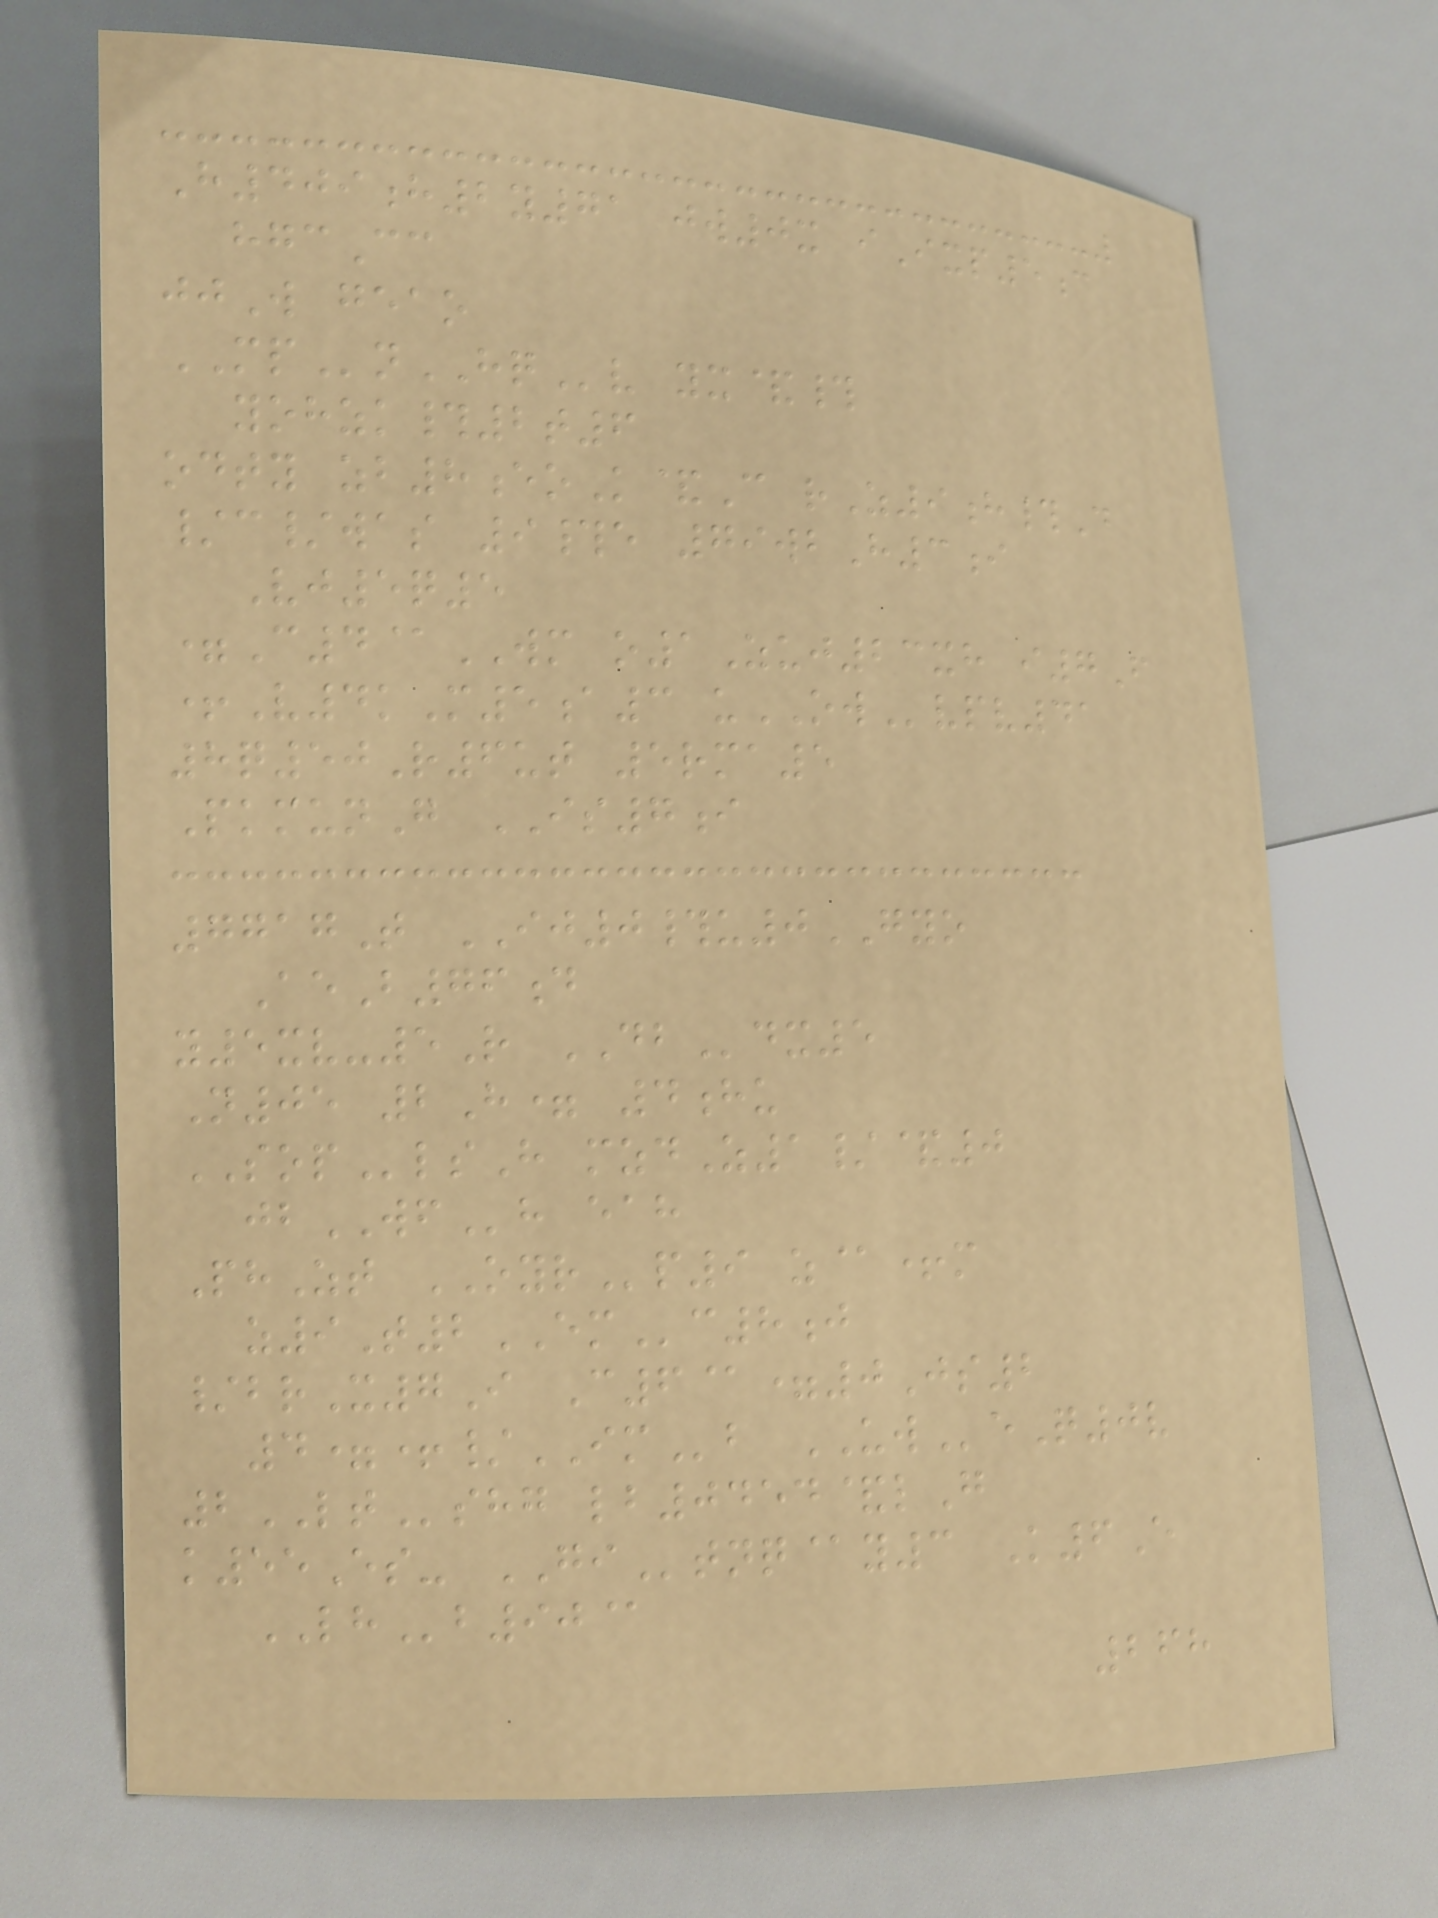H409h2y71 jw0x iIxp5c
hgcCc
jjW geao
MPnHQv yx&#
yohzk#2t6
odty zb8eoK&C rZ9h#D
/c/was 9#e 79wbH3i
Vj5q5
=C4@WM o1Zuj23xh i7F
+V4kM5a3 uOWvpv41
8q50R6ut 5rma5
PkmunG IS7i
7717T IJ0#u0GYO
AeB76d
y5xv-5R DBdx5
N05 2H= 4hu
SOPlsH mzdZ1/&0
jbWFh eah
PhZt OYRp9 z@+m
z9T2EMc8j
/brX7I C6@=0Js2
4=+/IMb UWeQ0v
2LTshg lb0454&lG
k55Es- GItnq@y3 K6E
LHb90@
268
